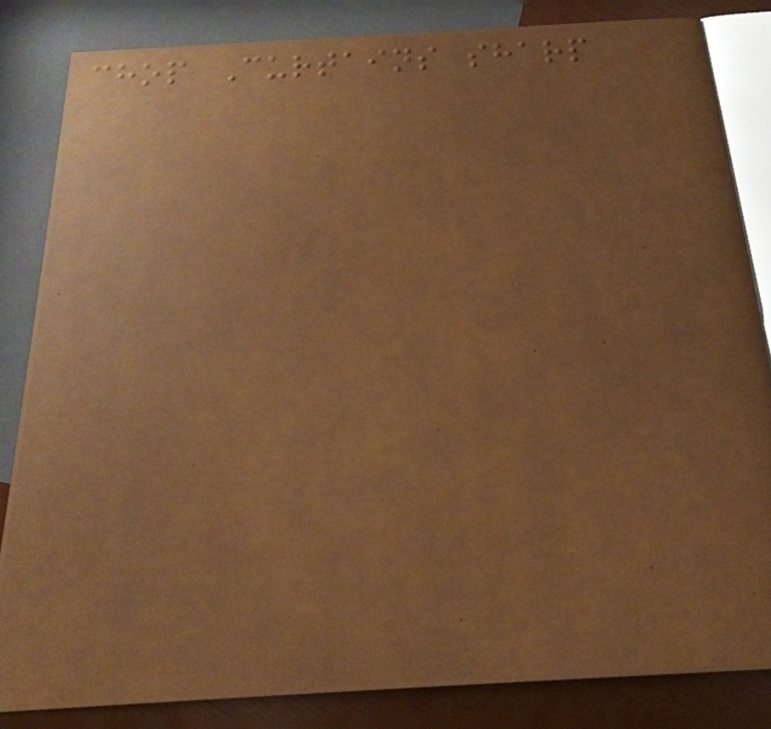chop Curtains sharp
